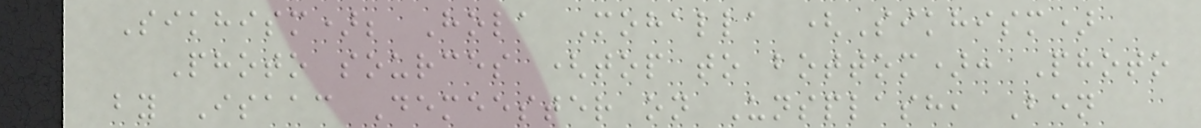Sikhism); Hola Mohalla (Sikhism)
Photo sources (top to bottom): Photo
by Isaac Demeester on Unsplash, Ben
